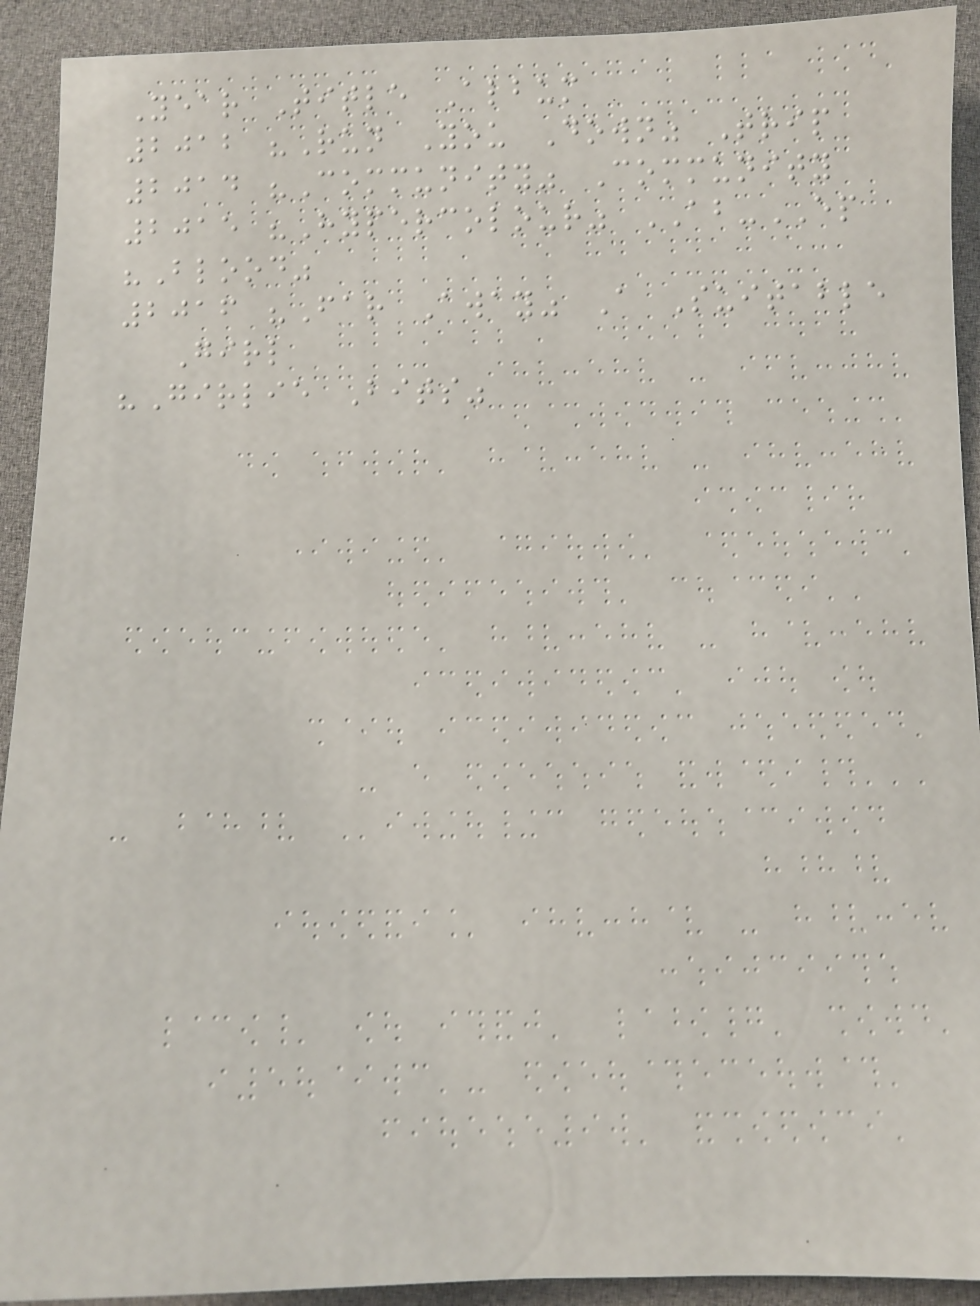Year Title Album
2012 "Run You Down" Trip
2014 "Community" Community
2015 "Hypercolour" AB-EP
"Blood"
2016 "Far Away" A Suitable
Girl
"Girlie Bits"
